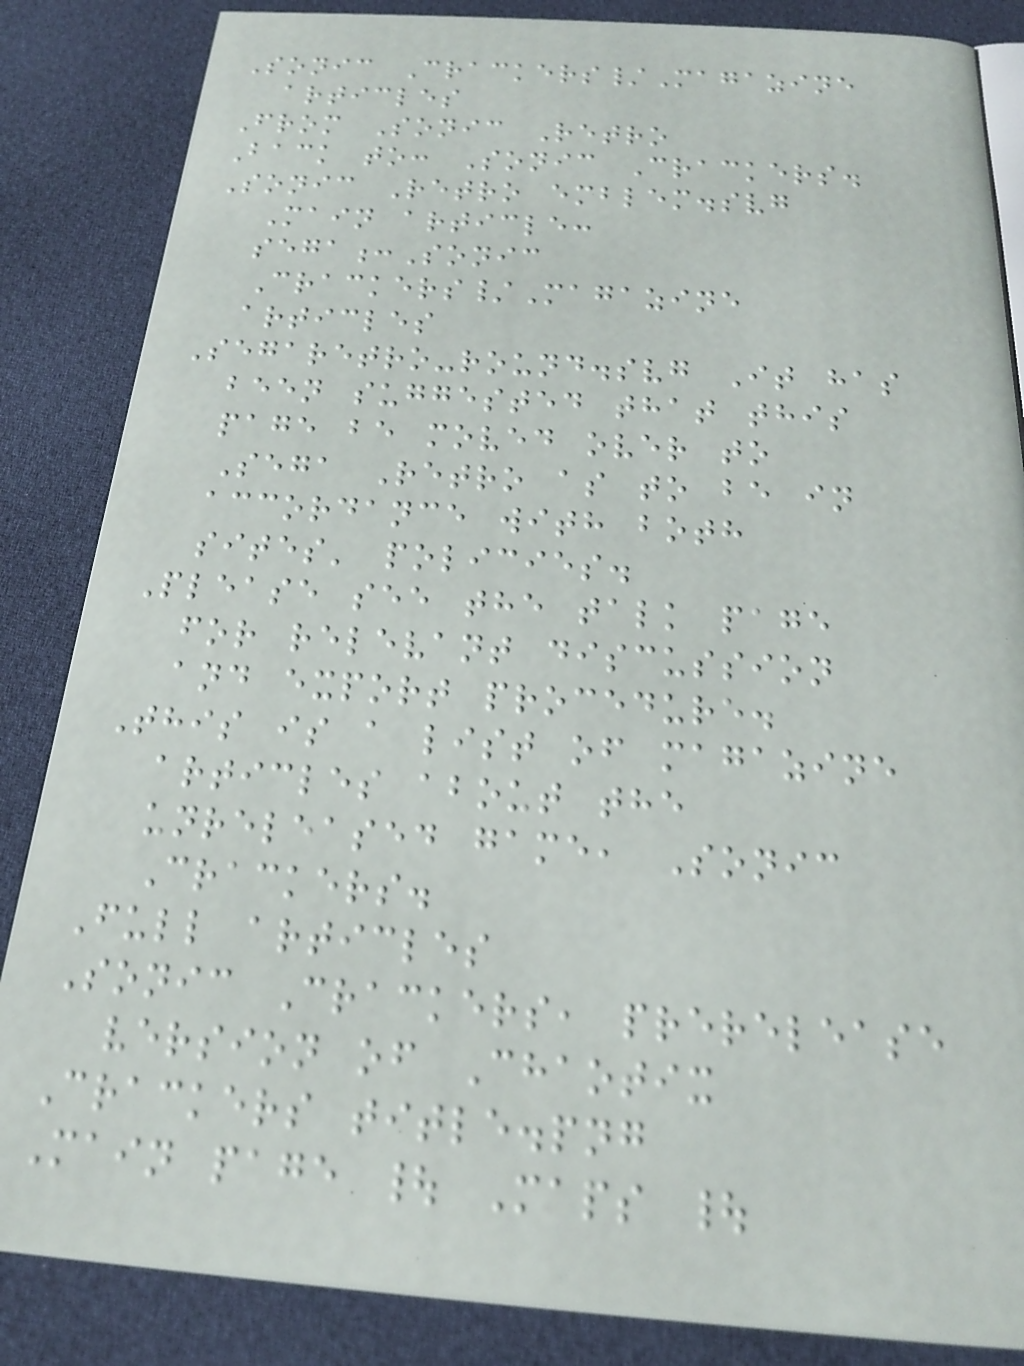Sonic Crackers/Magazine
articles
From Sonic Retro
Back to: Sonic Crackers.
Sonic Retro emblem.svg
Main article:
sega:Sonic
Crackers/Magazine
articles
Segaretro-round.svg It has
been suggested that this
page be moved over to
Sega Retro as to be in
accordance with both
sites' policies.
Please see the talk page
for relevant discussion
and export procedure.
This is a list of magazine
articles about the
unreleased game, Sonic
Crackers.
Full articles
Sonic Crackers, prerelease
version of Chaotix
Crackers title.png
Main page | Maps |
